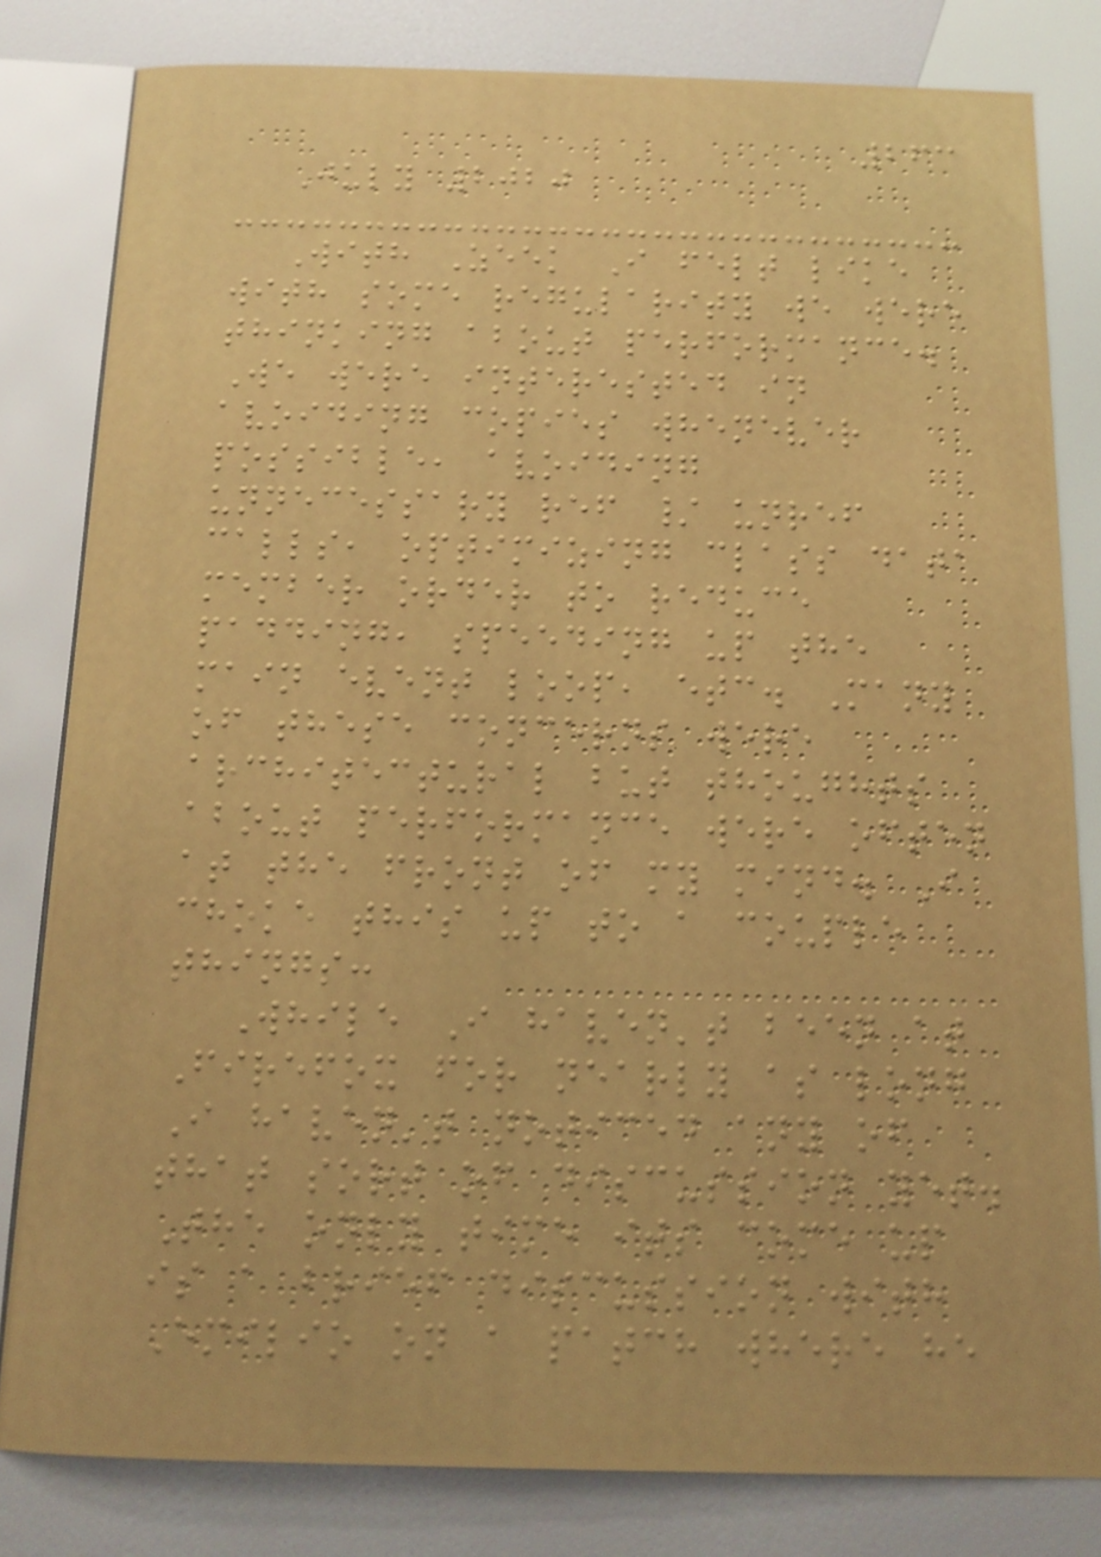263
July 2020
With Zeek I felt like
with some regularity we were
thinking about performance.
We were interested in
avoiding copies whenever
possible, avoiding
unnecessary ref / unref
calls, optimizing class data
member order to reduce
padding, speeding up the
main event loop, etc. Many
of these concerns were
architectural but thoughts
about performance were often
at the front of my mind. I
choke this up to a couple
things:
While I haven't been at
Firefox for nearly as long
I haven't noticed any of
that sort of discussion yet.
The only time its come up
is a brief discussion with
Emilio on a patch where he
